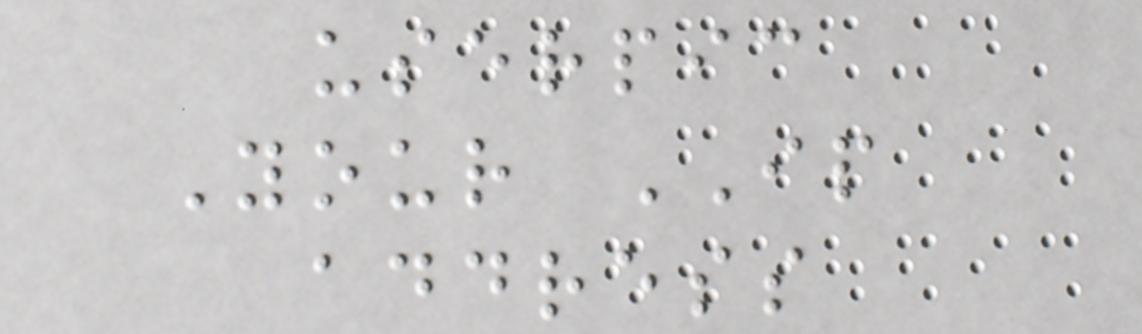userpic
Your IP
address
